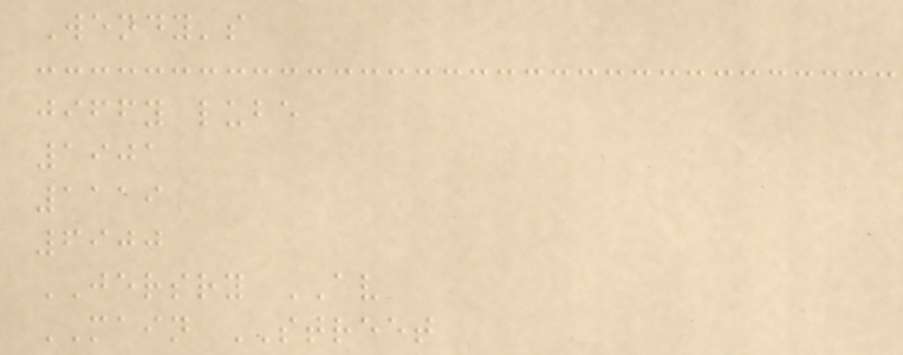Wendy's
jiffy lube
1901
1119
6900
JERSRY AV
MAIN STREET
